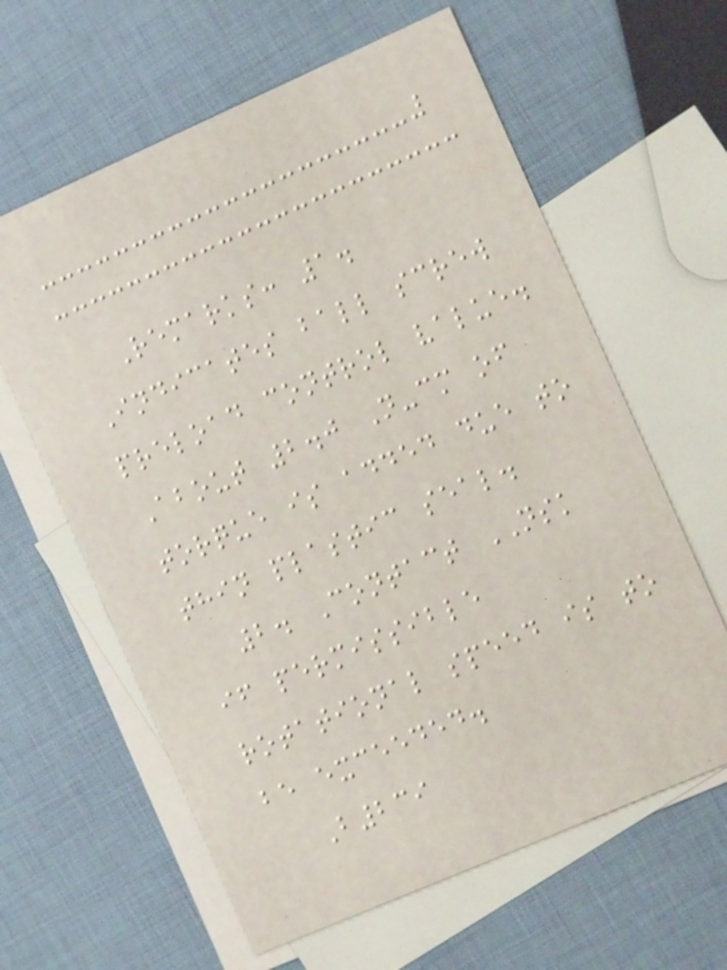Remarks: 1.
Indicates ball screw
preload control value.
About 2.0 N-cm of
torque is added due to
thin plastic seal.
2. Contact NSK
if permissible
rotational speed is to
be exceeded.
B239
